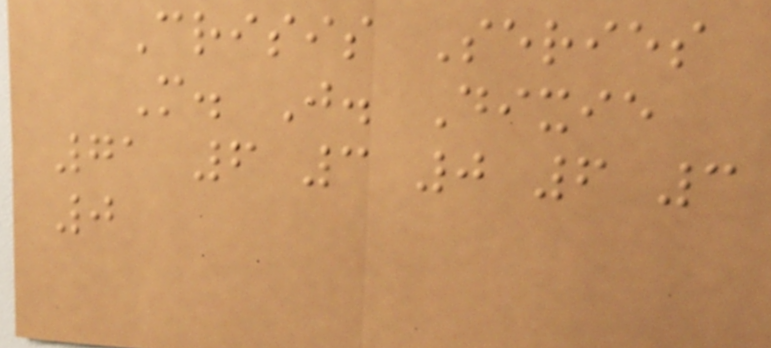Crisis Series
M. J. Dixie
71 6 3 0 6 3
0
